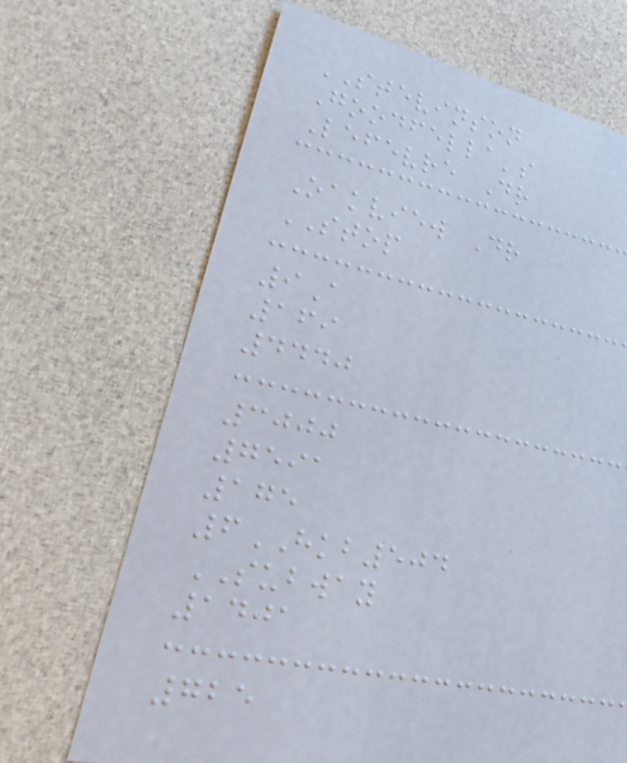STEVINSON
Goodfella's
Lefevre Dr
Oakview Dr
STOP
9A
169
4440
3000
7591
175
6HKB504
SUBWAY
1401
725
